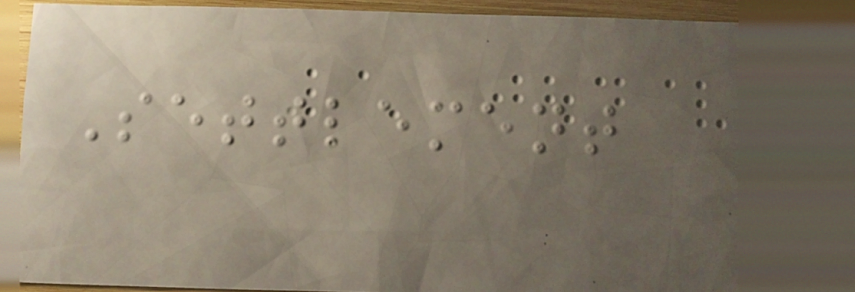Settlement
